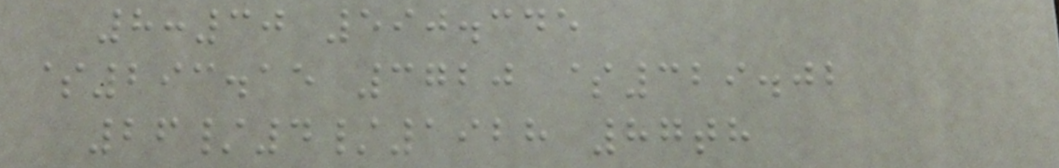8:30 590.345
$293.15 3720 $329.02
26/4/1928 87th
